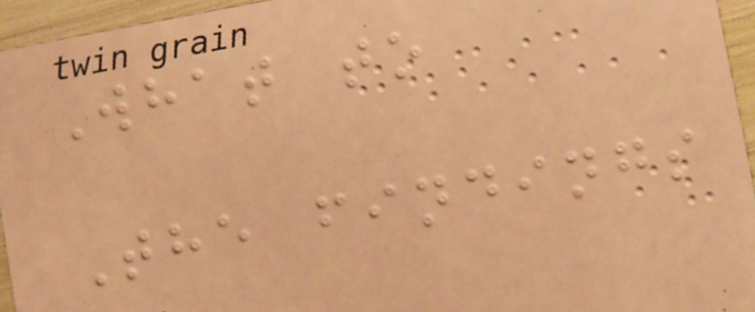What to
The findings
